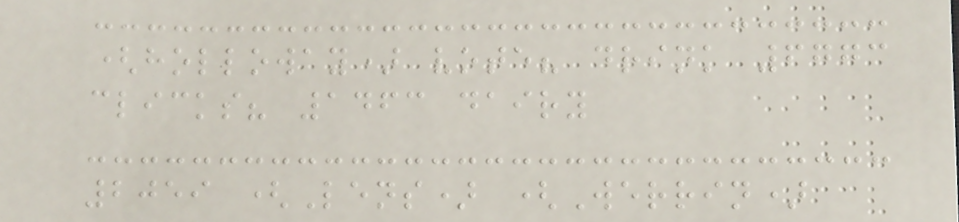(holloway) vote? drink 6773
clicks? 1463 dairy
2059 (Lens) (Werrin)
